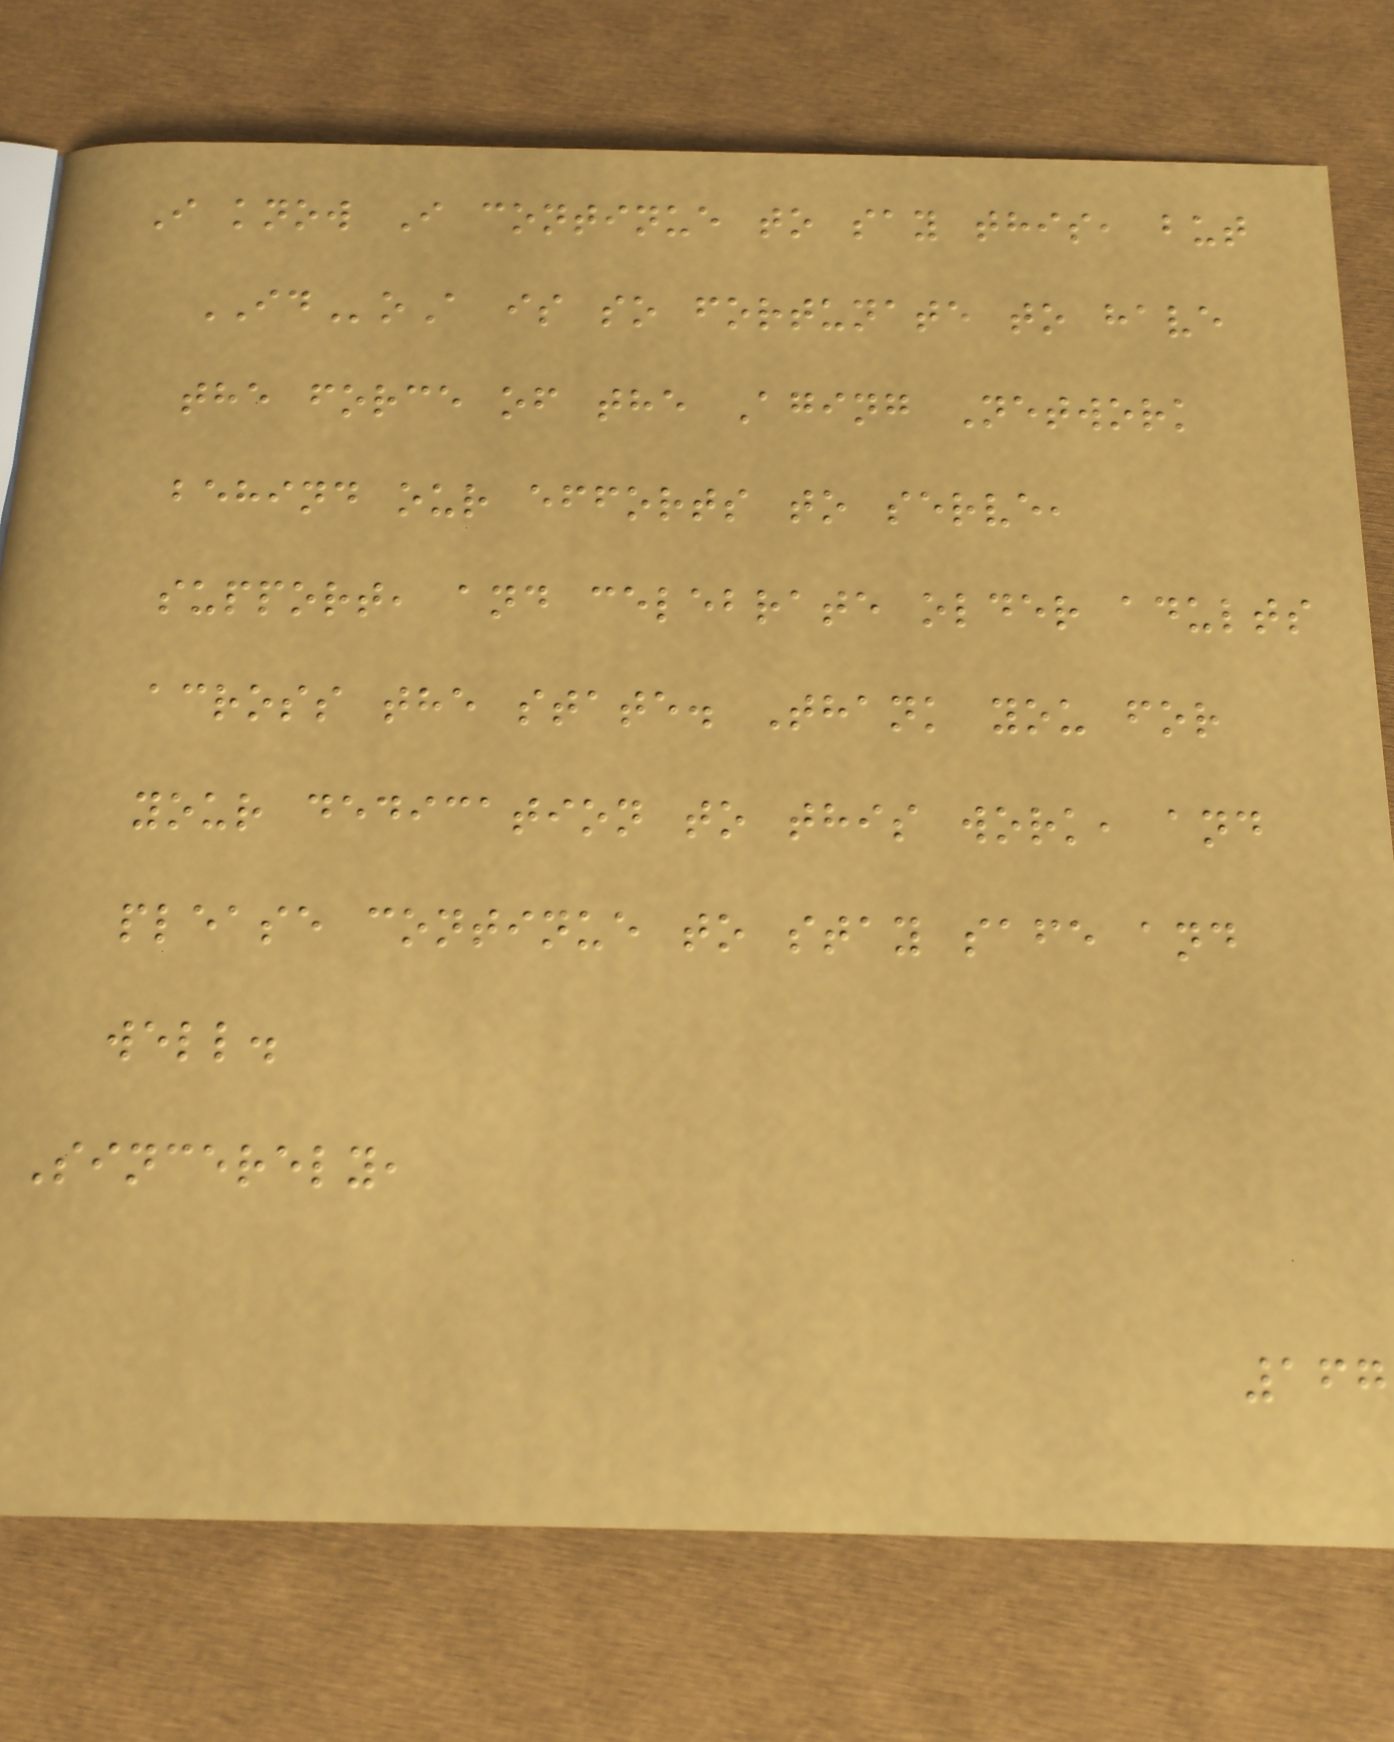I know I continue to say this, but
IDoA is so fortunate to have
the force of the Aging Network
behind our efforts to serve,
support, and celebrate older adults
across the state. Thank you for
your dedication to this work, and
please continue to stay safe and
well.
Sincerely,
167
